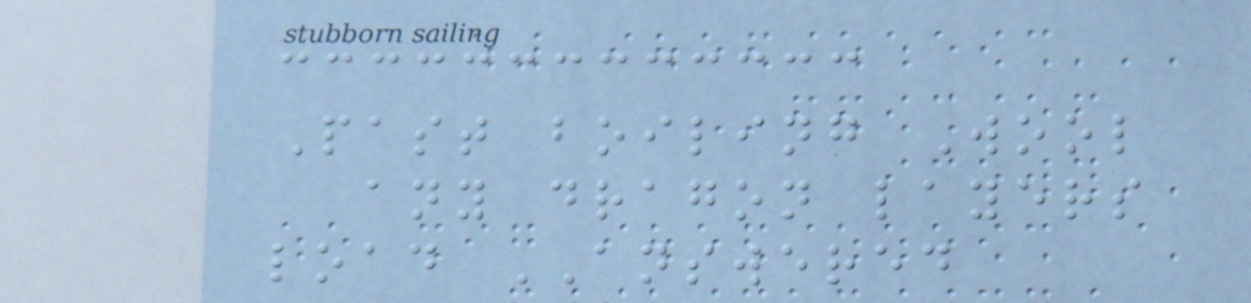Past boiling Wool
any dragon layers
load ANSWERED
